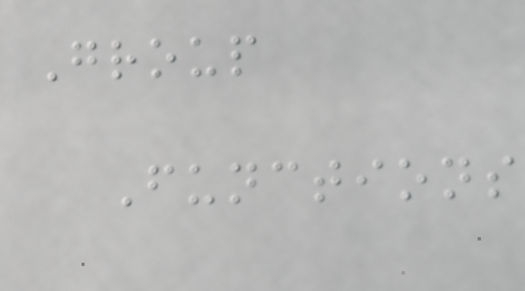Group
Functions
